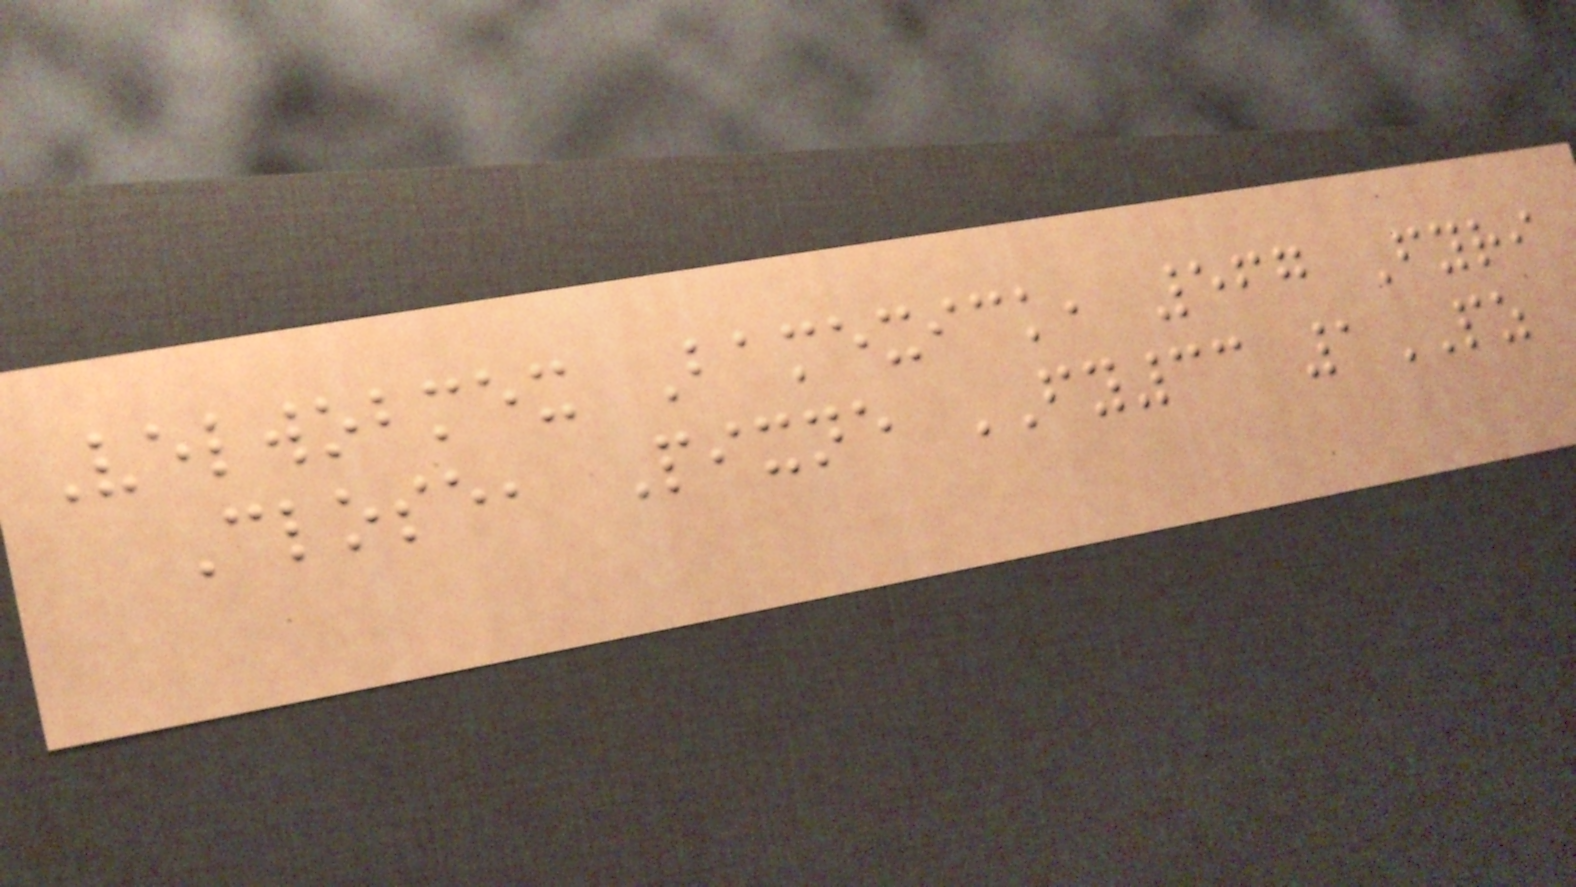Velwobmex Bamexick, 567 Fyri
Close, Pixne FY33 1PZ
